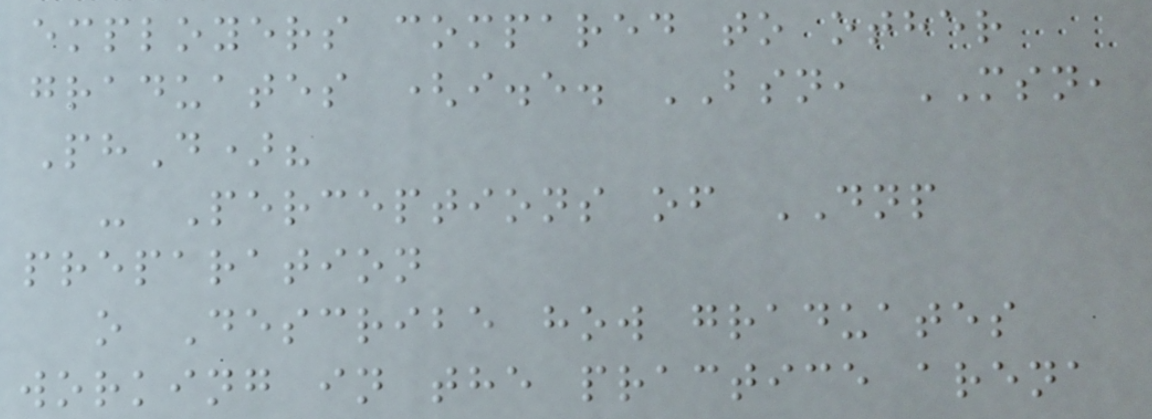employers compared to other
graduates (i.e. BSN, MSN,
PhD)?
- Perceptions of DNP
preparation
o Describe how graduates
working in the practice arena
